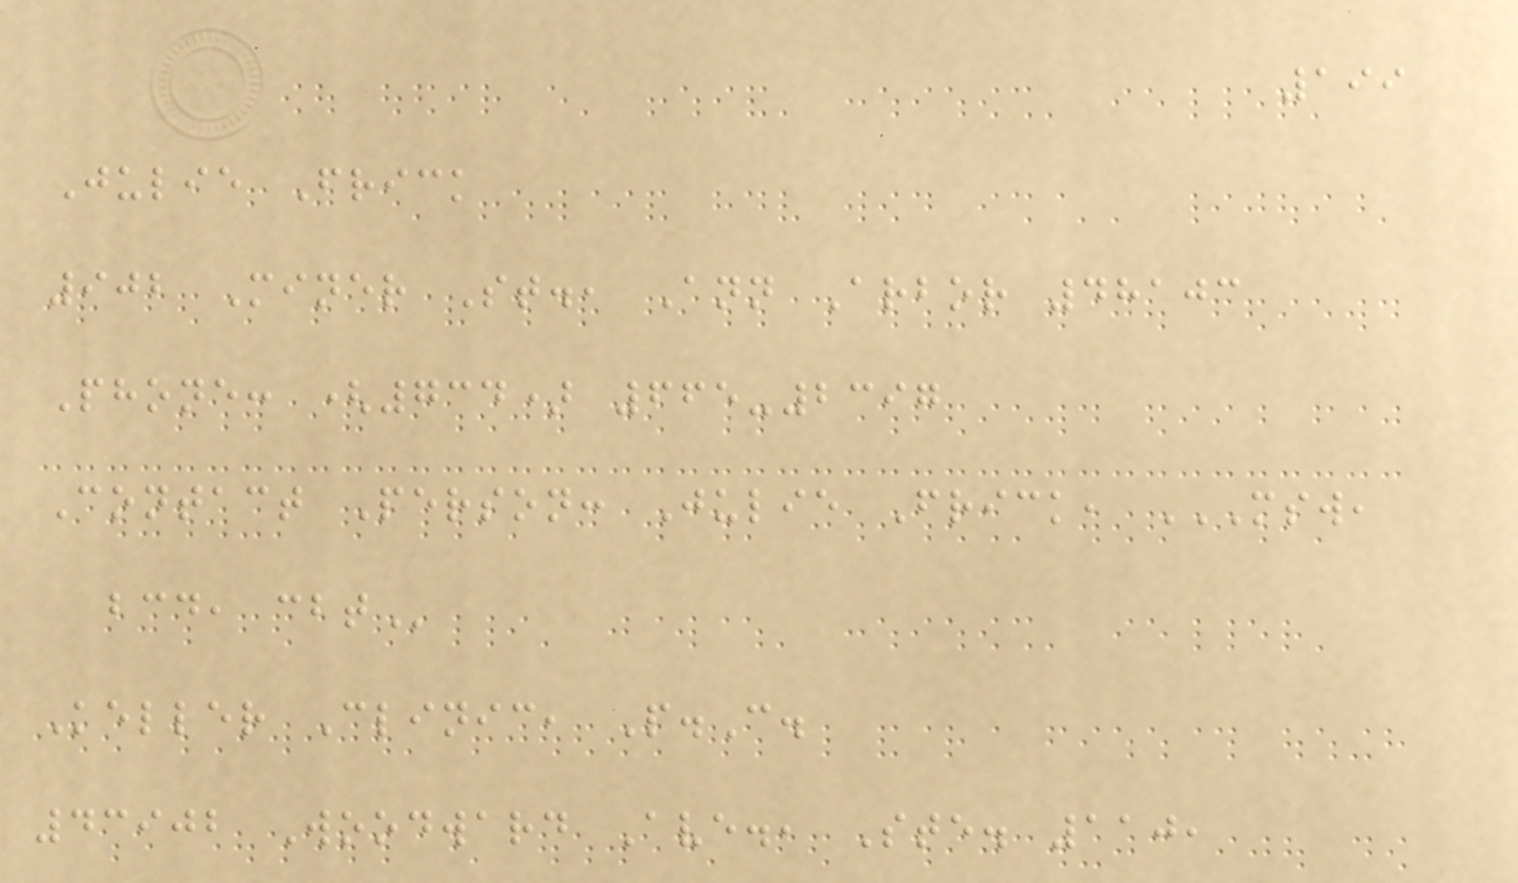199
Julie Frick
902 Miner St., Ann Arbor 48103
Phone: (734) 665-2397
Contact Person: Julie Frick, MSW,
BCD, CBT
Keller Clinic, P.C.
43902 Woodward Ave., Ste. 110,
